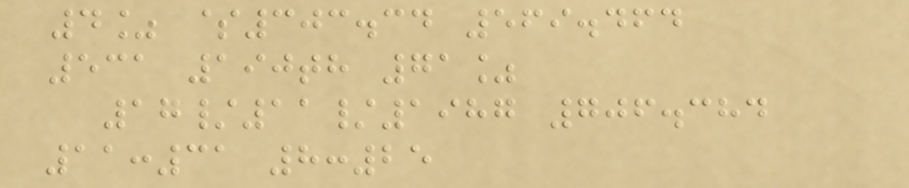4% $303.34 569.464
531 190th 71%
17/11/1987 706.384
11:31 8:25
